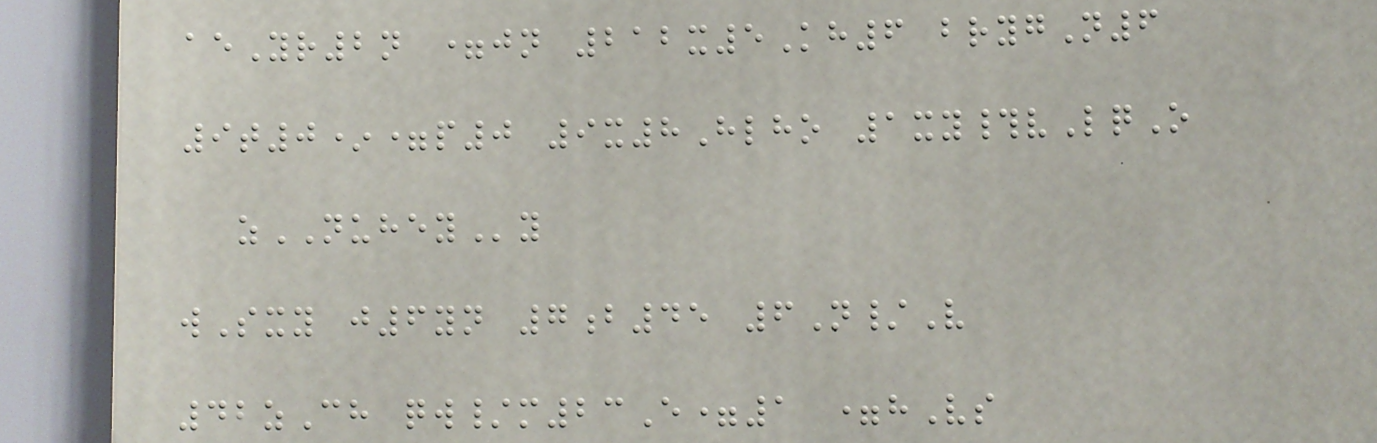aeYr2n =jn 212x5Kh6 brygN6
9t0*=p0 9x8Hlho 1xy#vLqO
zNUHEYy
wSxy j6yn 7b45 6N/V
42zCh qw/m23E=1 =hVs
